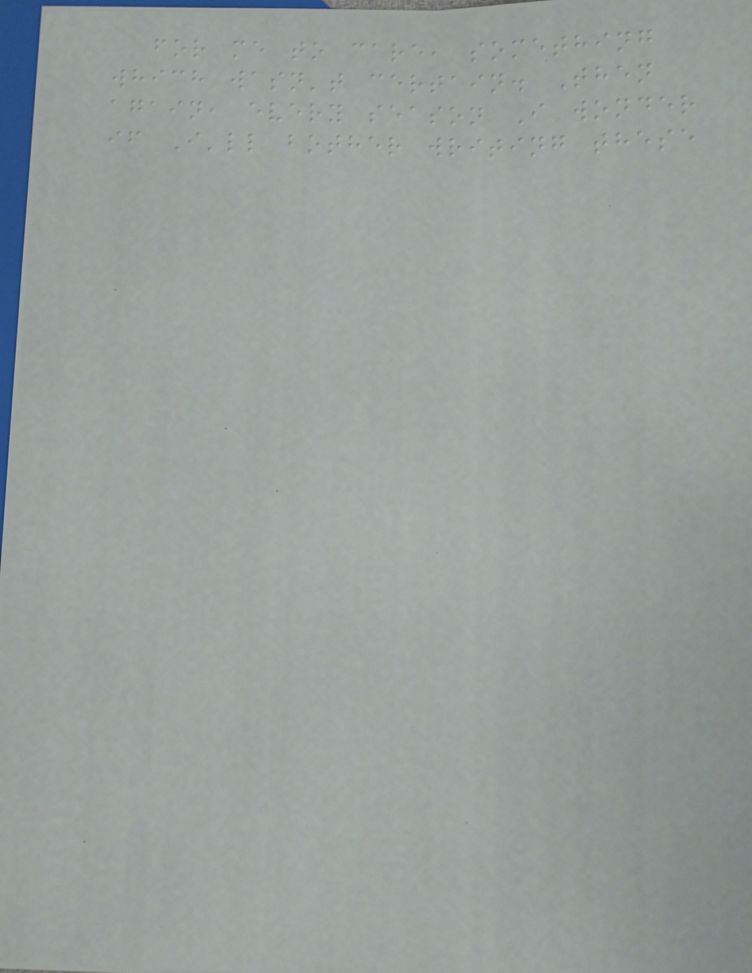for me to care, something
which wasn't certain. Then
again, every season I wonder
if I'll bother writing these
